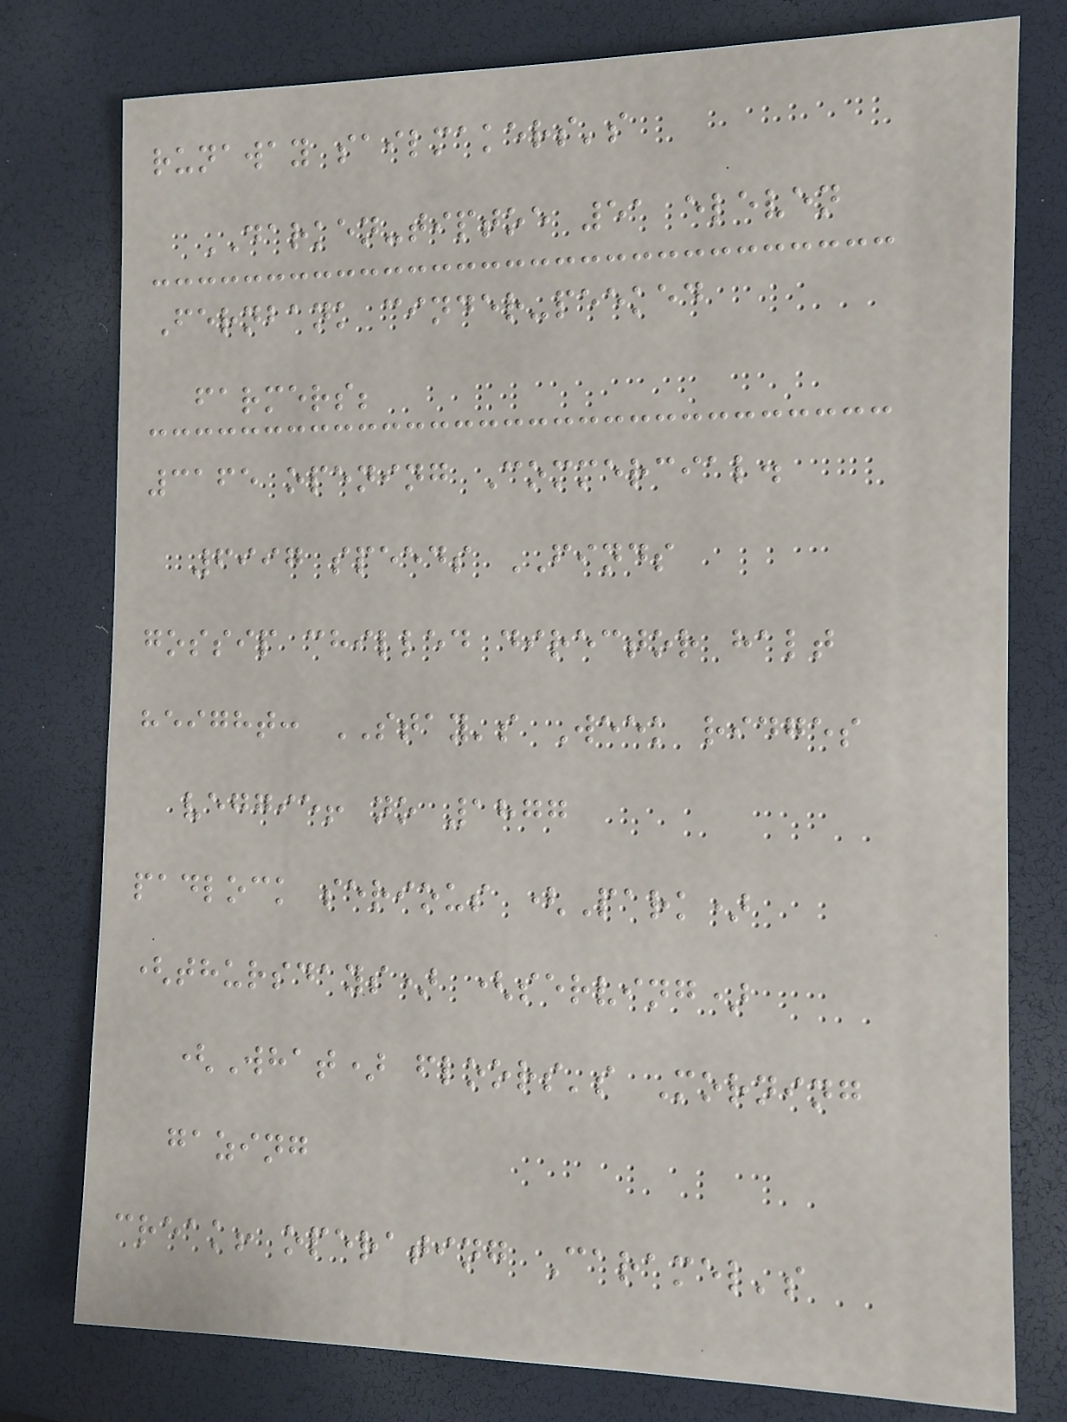runaway sailmakers's
DARKEN-tiptoe 51 eleven
Fernbank cinder-peeked
farmers;
3165 opening Commercial.
6997 speeds FINDS
gossip chilled director halt
height: STAY's Week ridges
veggie! no 1877
padlock serious (Park)
(thursdays) (serving)
(What) floors's Morning
gazing
creak! operating Caramel's
